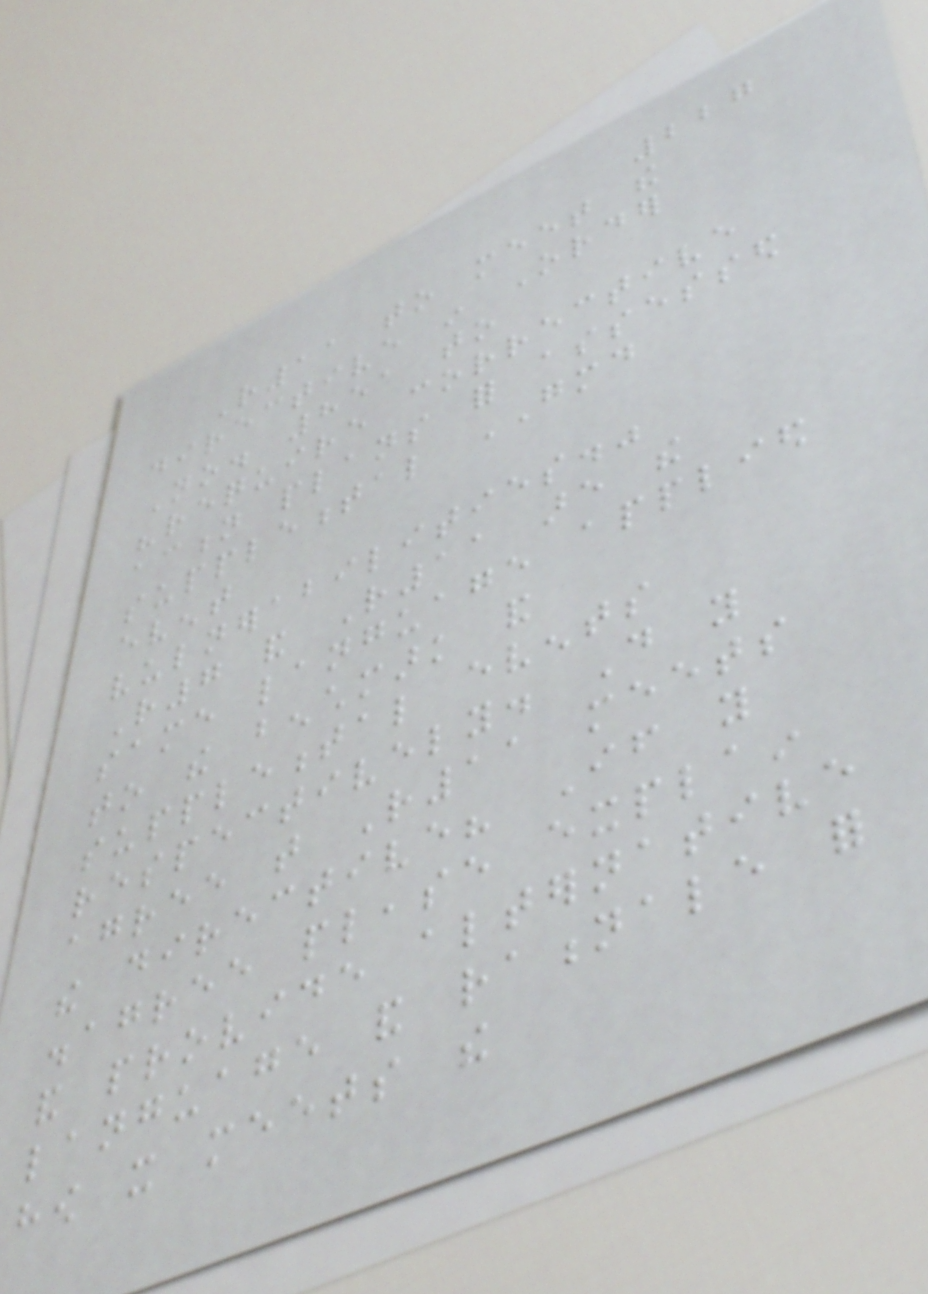227
R11 to meet the
directive in Order
No. 851 to
"require corrective
action plans for assessed
supplemental GMD
event
vulnerabilities."
R7 and R11 are the
same language applied
to the benchmark and
supplemental events
respectively. Do you
agree that R11 meets
the directive? If you
disagree please explain
and provide alternative
language and rationale for
how it meets the
